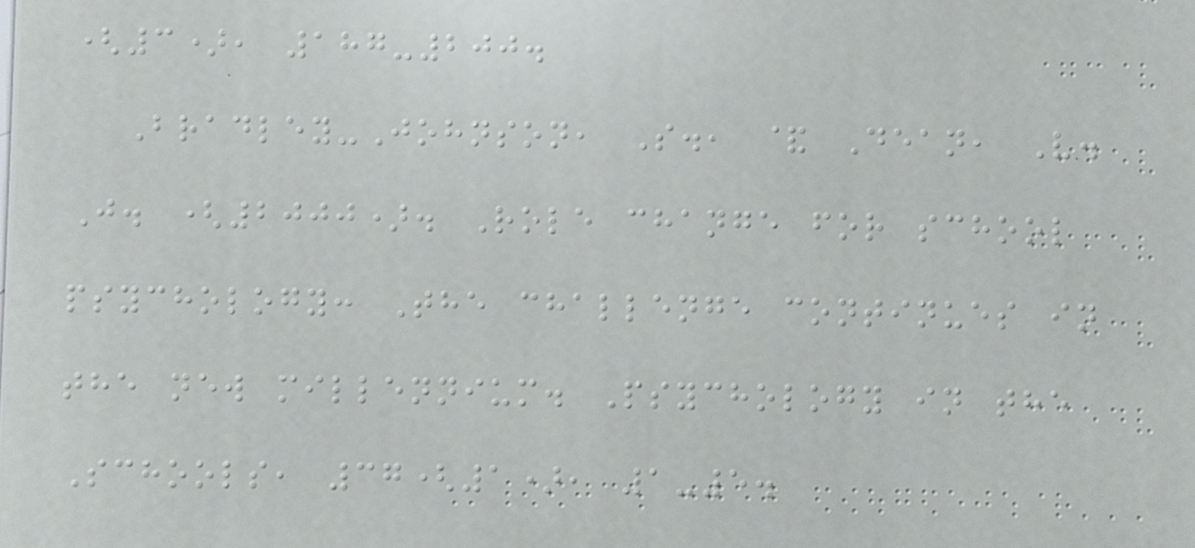(3), 187-200.
Bradley-Johnson, S., & Dean, V.
J. (2000). Role change for school
psychology: The challenge continues in
the new millennium. Psychology in the
Schools, 37(1), 1-5.
